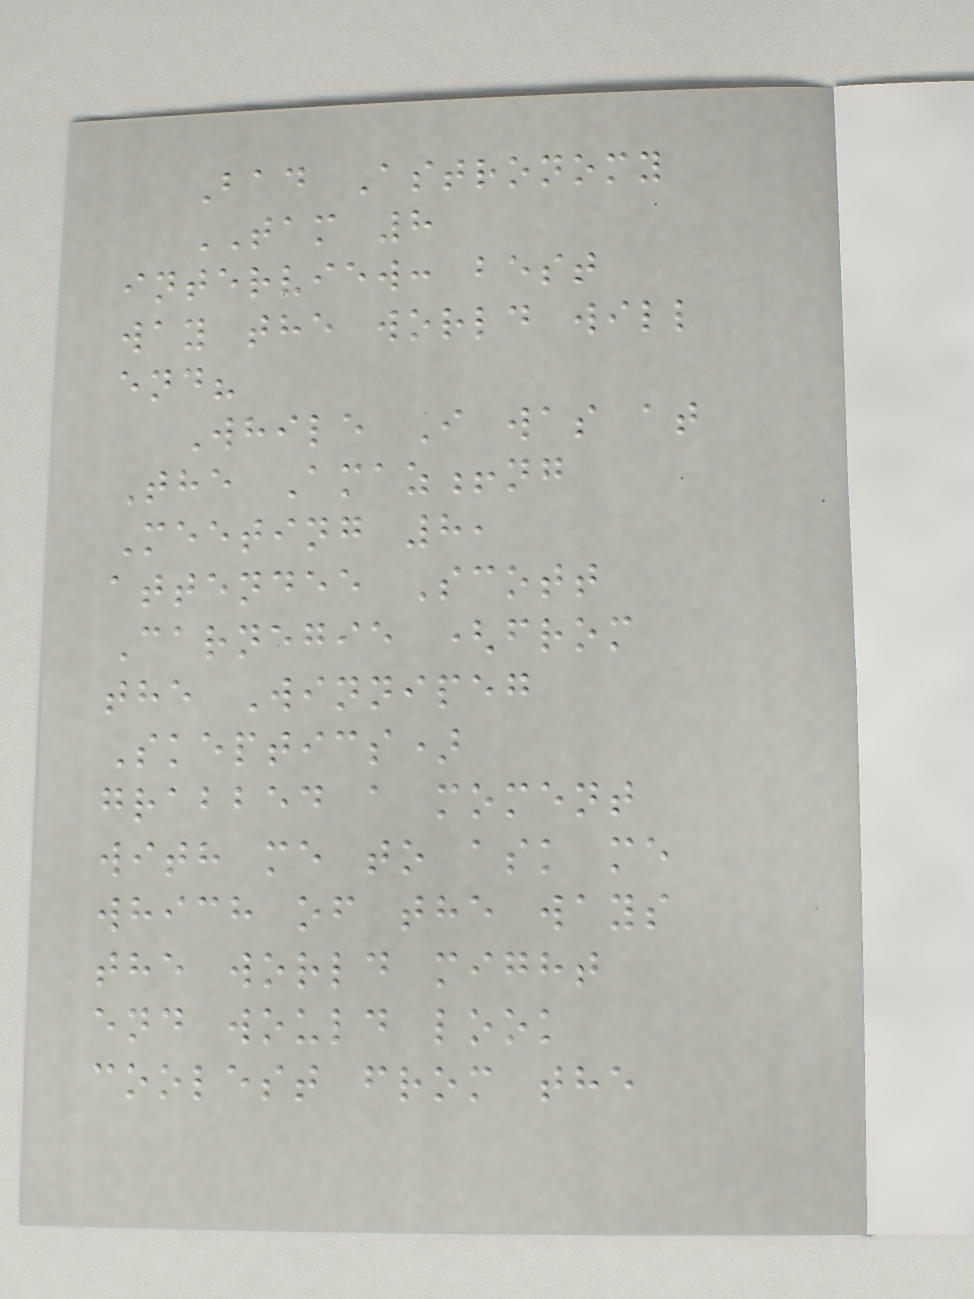Bad Astronomy
TAM 8
interview: best
way the world will
end?
While I was at
The Amaz!ng
Meeting 8,
attendee Scott
Carnegie (from
the Winnipeg
Skeptics)
grabbed a moment
with me to ask me
which of the ways
the world might
end would look
coolest from the
